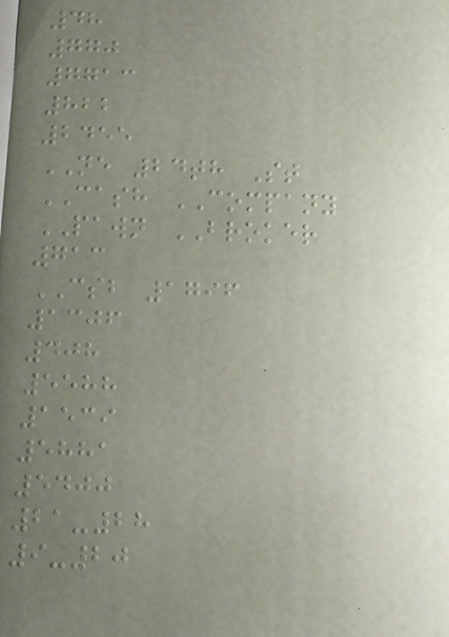48
770
7713
822
2455
NE 24th St
CASH COMPANY
PAWN BROKER
713
CSB 1796
1306
408
5588
1539
5881
5400
21-28
9-20
